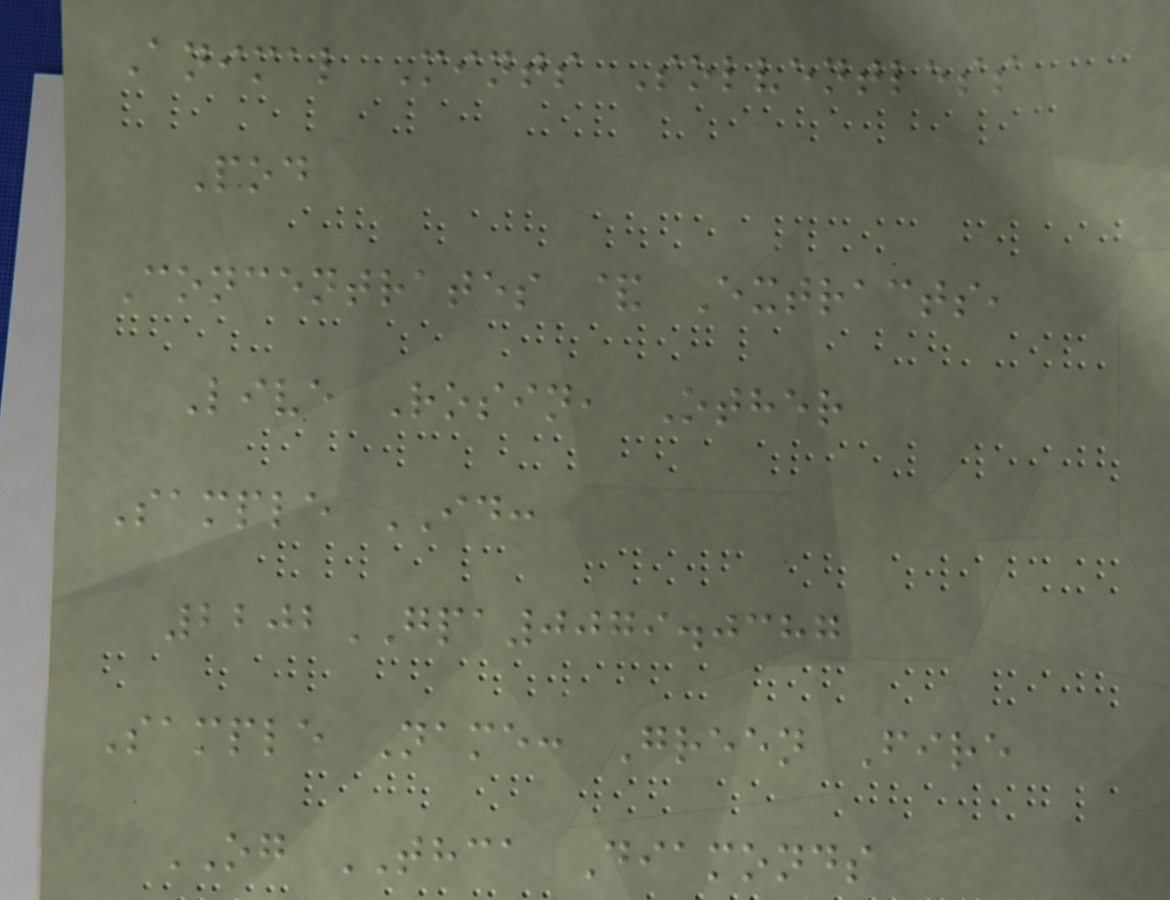Animal Mints Solventless
Pod
Concentrates & Extracts,
Live Rosin, Other
Sample ID:
2202GPA0079.0387
Sample Name: Green Fire
OG THCA Diamonds
